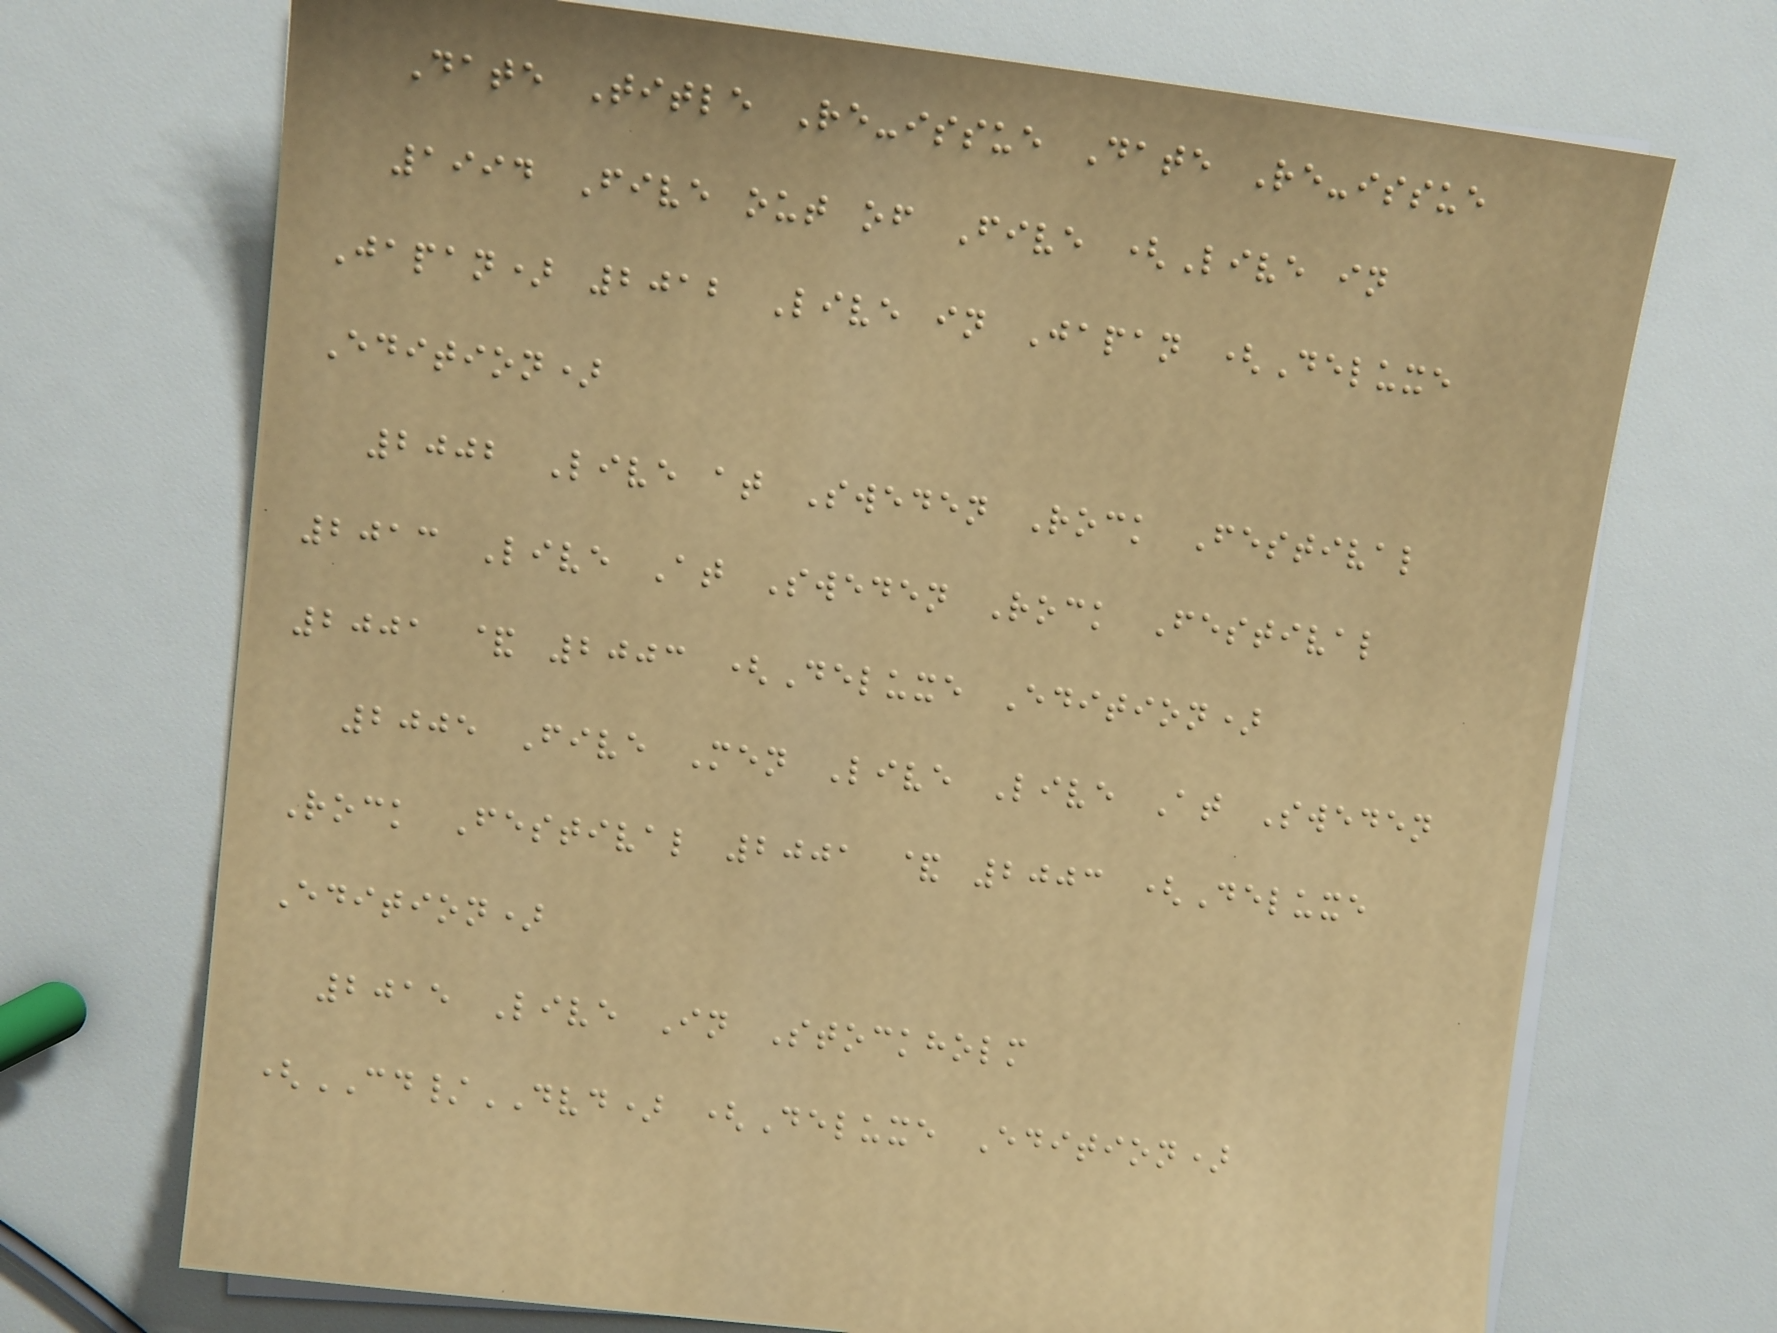Date Title Re-issue Date Re-issue
1994 Five out of Five (Live in
Japan) 2012 Live in Japan (Deluxe
Edition)
2002 Live at Sweden Rock Festival
2013 Live At Sweden Rock Festival
2001 & 2003 (Deluxe Edition)
2005 Five Men Live Live At Sweden
Rock Festival 2001 & 2003 (Deluxe
Edition)
2015 Live In Stockholm
(CD/DVD) (Deluxe Edition)
